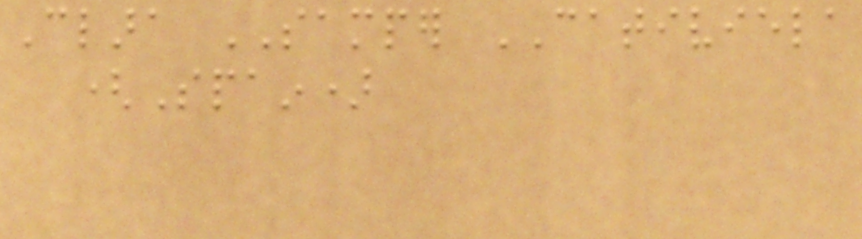Clara SAMPER CATIVIELA
(Spain)
